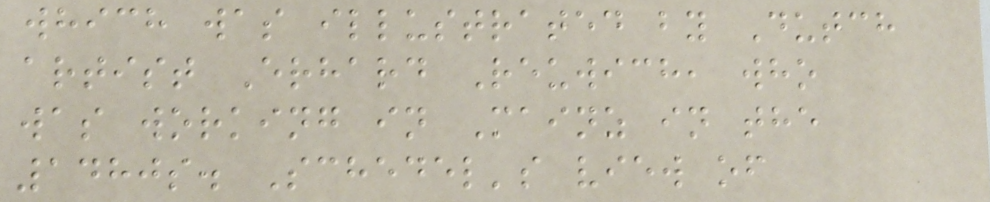which was illustrated by Dutch
artist Erhard Reuwich, who
was working in Mainz in the
1480s. Schedel's view of
